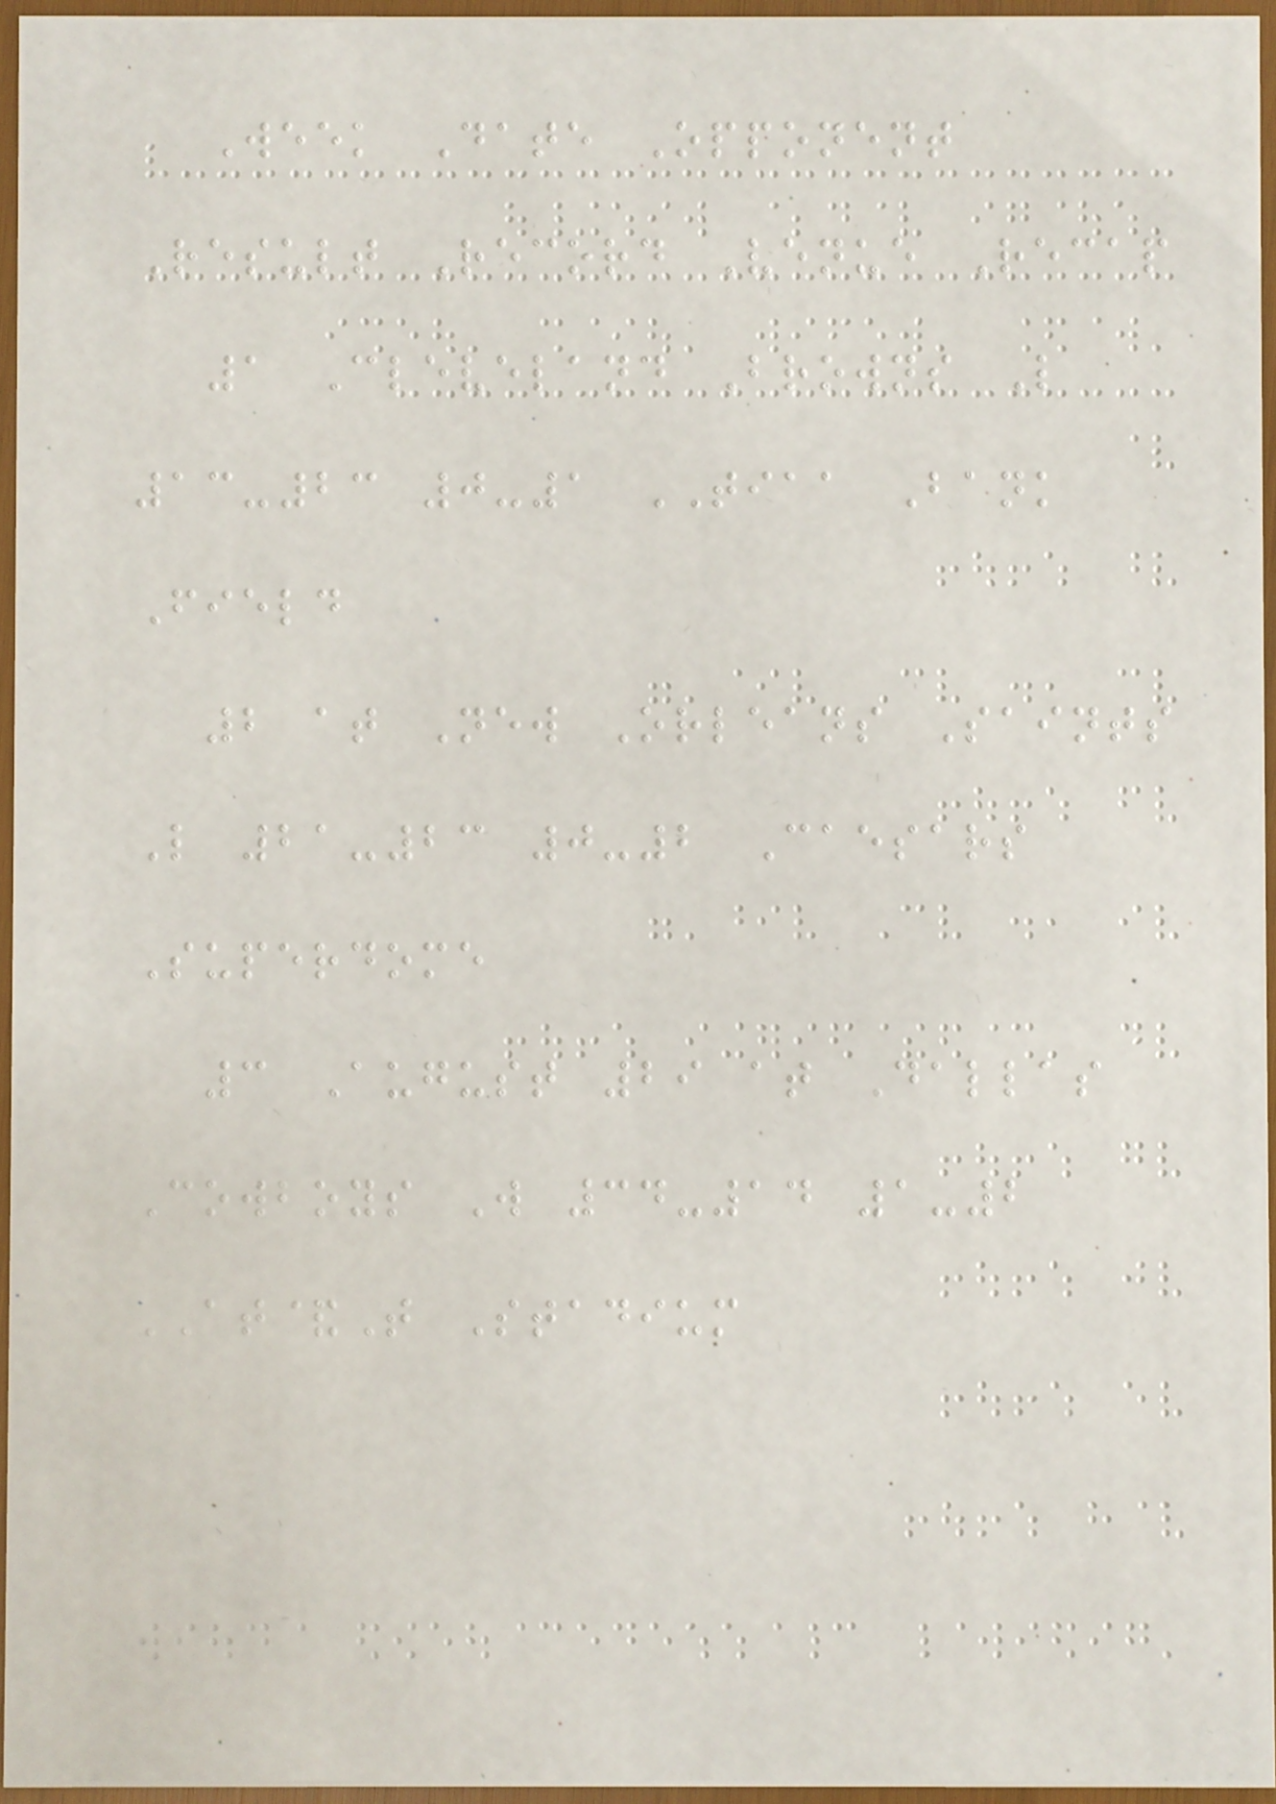Week Date Opponent
Result Record Venue Recap
1 Cleveland Browns L
13-23 0-1 TIAA Bank
Field
2 at New Orleans Saints
L 21-23 0-2 Caesars
Superdome
3 August 29 at Dallas
Cowboys W 34-14 1-2
AT&T Stadium
